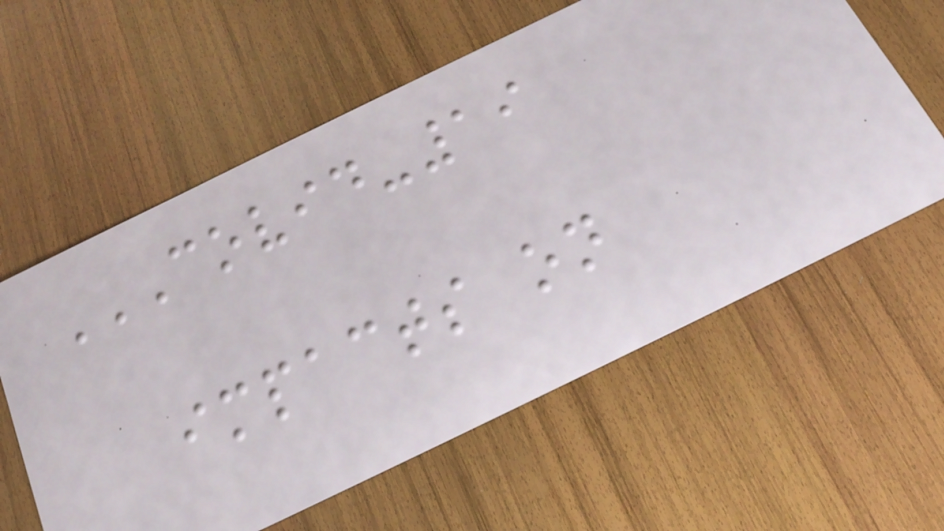COVID-19
IMPACTS ON
